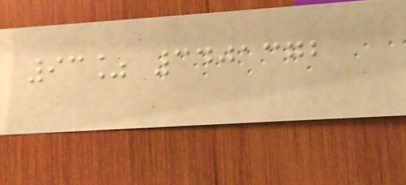93% 3401372
